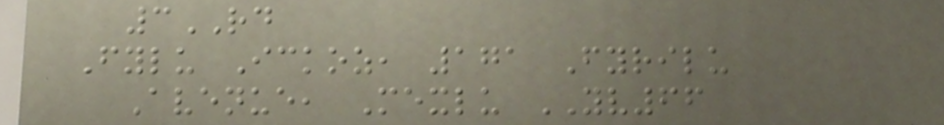3RD
Fylu Ickoz, 171 Fyrilu
Avenue, Mexlu YV66
